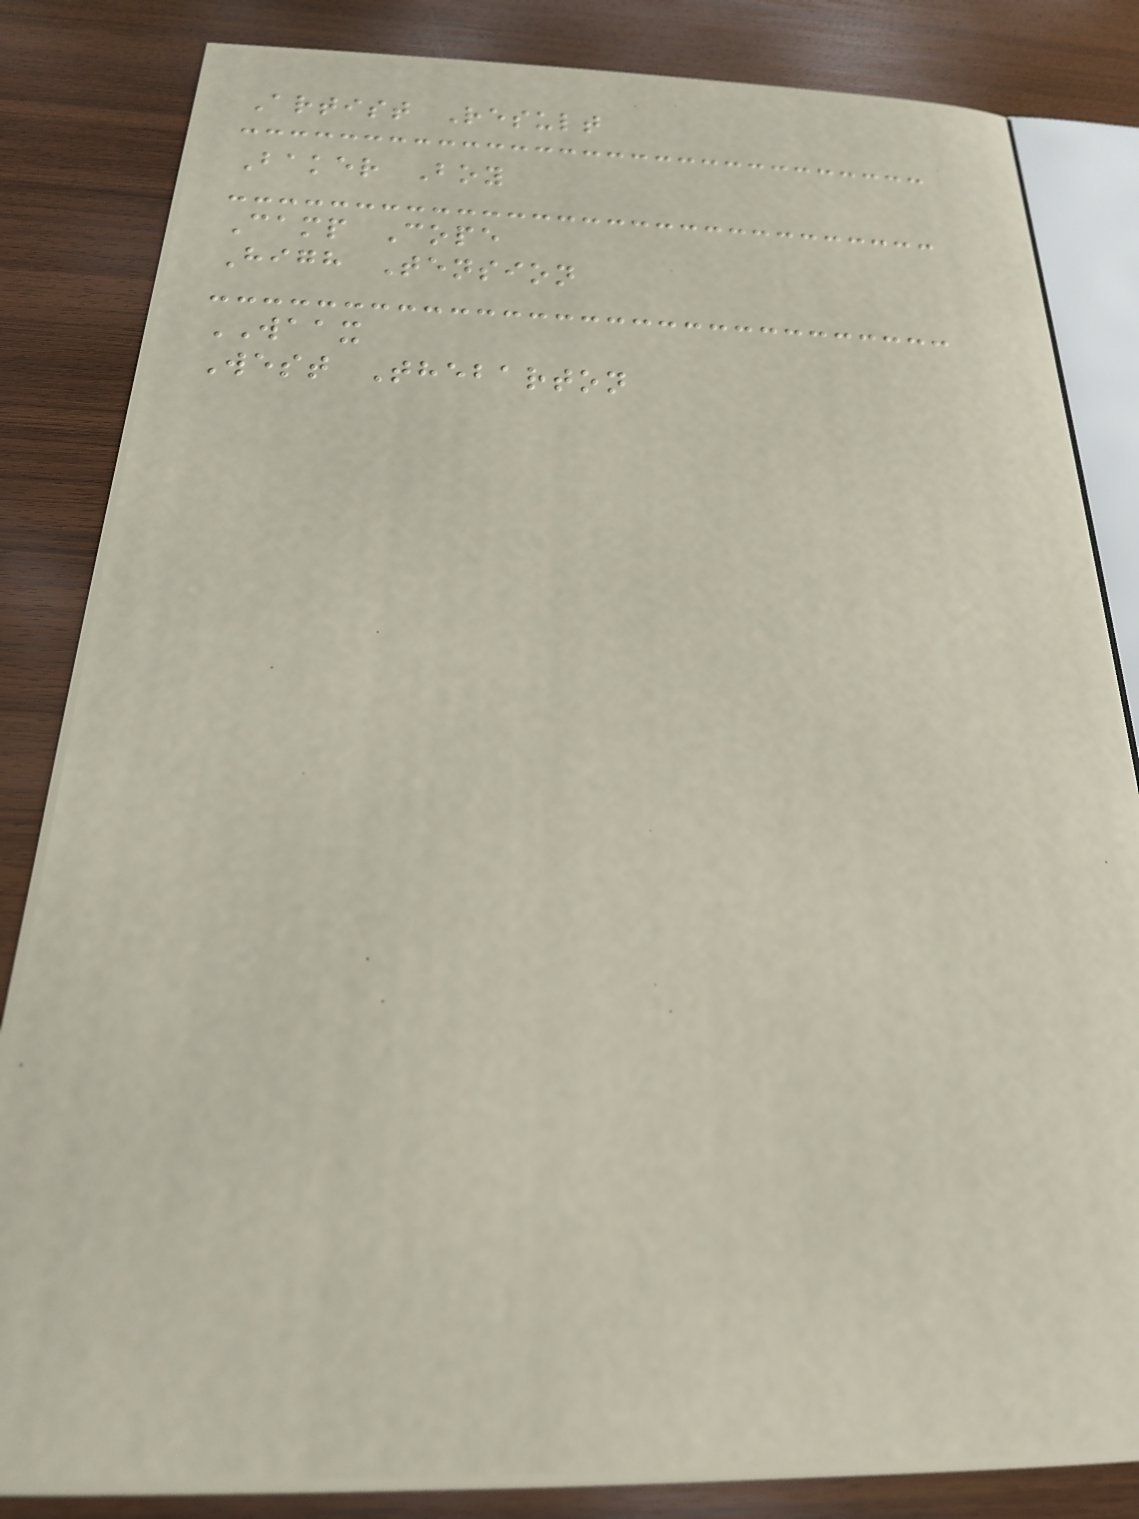Artist Result
Baker Boy
Camp Cope
High Tension
WAAX
West Thebarton
